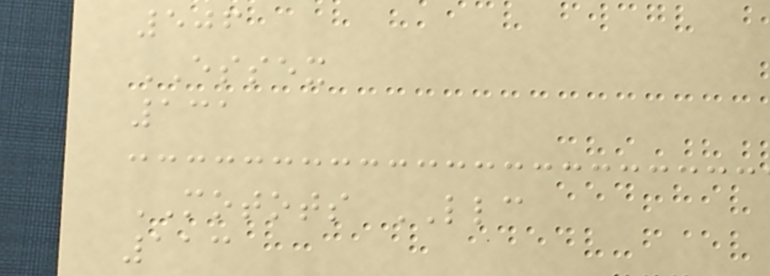506
ESSEX
131
MOTOTS LLC
113
